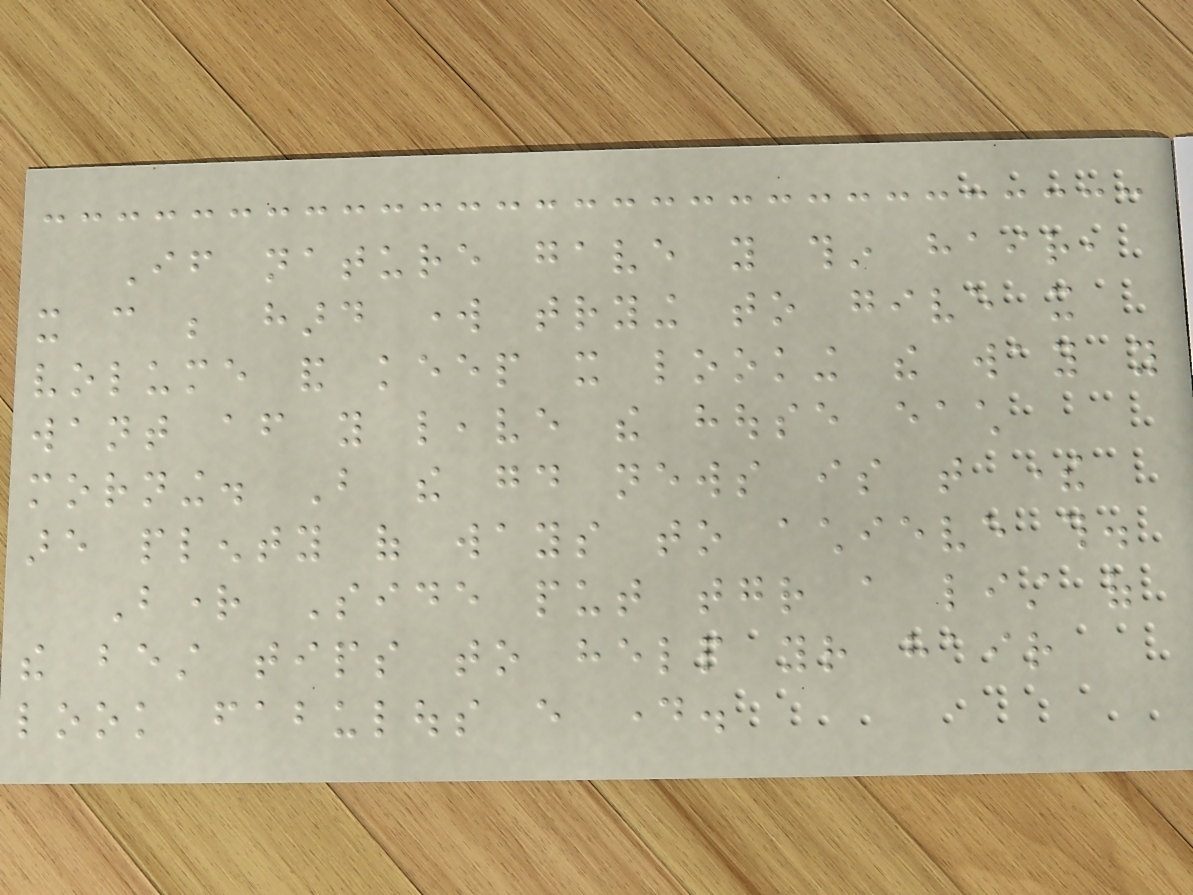If nature gave you thin hair,
it can be hard work trying to give it
volume and keep it looking the way you
want after you leave the house each
morning. But the good news is that there
are plenty of ways to achieve this.
Bright Side put together a list of
the best tips to help your hair
look fabulous every day.
